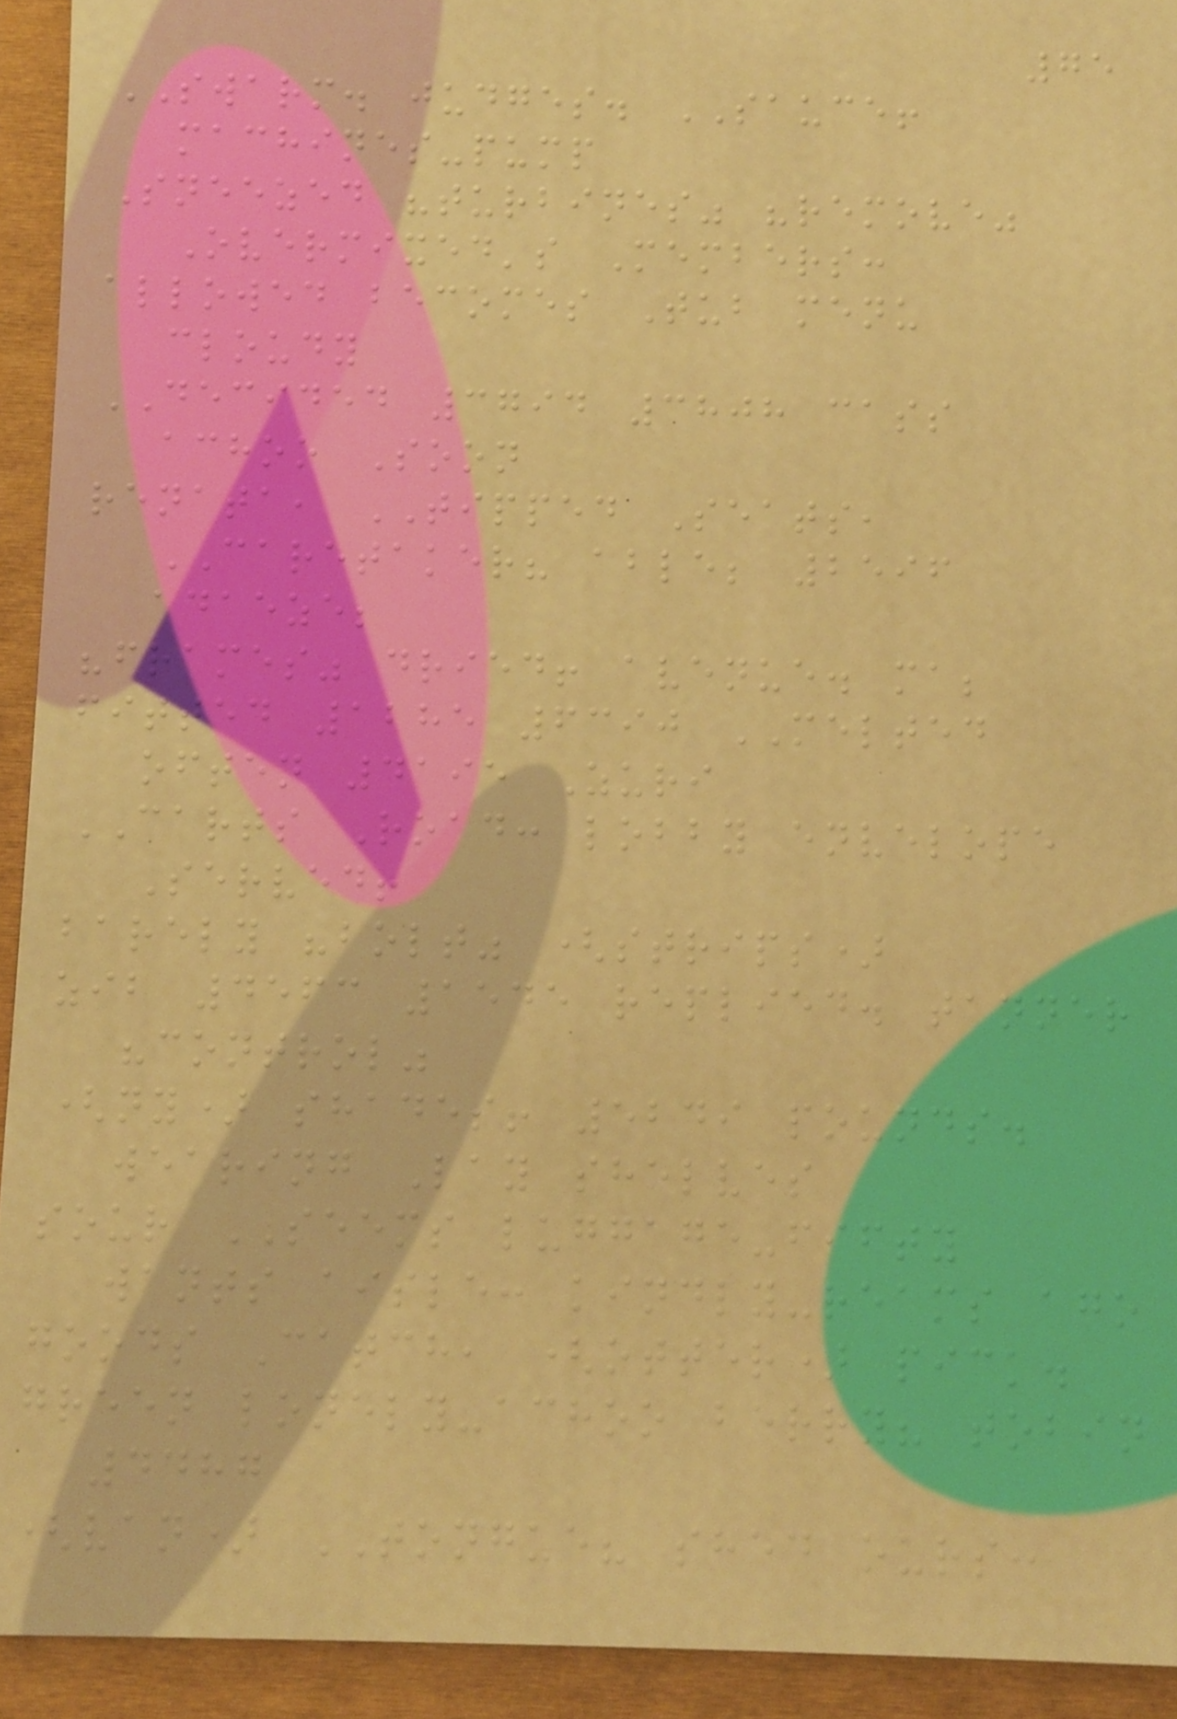75
SWARM. judges. SAUCE!
machines-pump
Sneezed "turbines" "remove"
Overmixed's Members:
allowed becomes Tub menu
cloudy
DECIDED 3794 3808 cass
achoo Soon
renata, TIPPED Seats,
CARETAKER? able; 2596
adaeze;
"frames" dried! avenue. ma;
fitted 1285 6390 MELTED
often 4195 Zuri
CARTS Road: lobby envelope
Served!
barely "bolt" (strips)
zib 4563 1545 replied. tanner
"control"
(ny) shades! 5249 pounds.
wearing Lay shelves
sour SEEMS luggage-fifty
wants aisle: kindly-reams ago
goods Catch, (otter) pick.
green lonely-achoo berry? tobin
4487
(van) TONGUE? shed ours:
